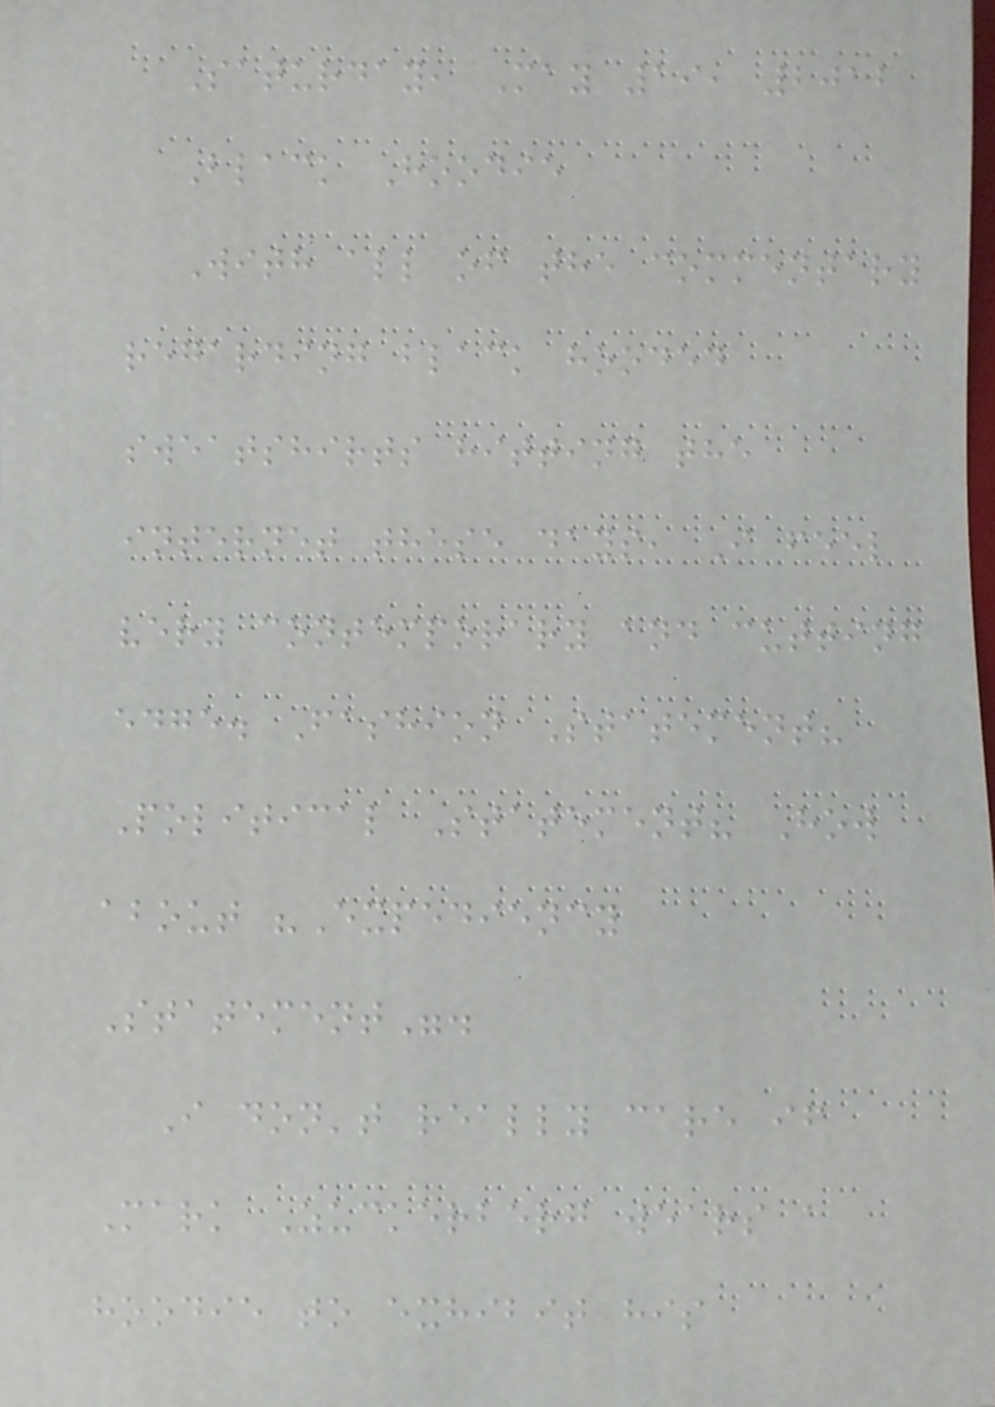Saturday, May 19, 2012
Black Hoodie
With all of the commentary
regarding black hooded
sweatshirts hitting the
internet these days, I feel
very contemporary and cutting
edge. Fashion Statement?
Political Statement? How
about "Expediency
Statement".
I don't really care if
Mark Zuckerberg wears a
hoodie to exhibit his
